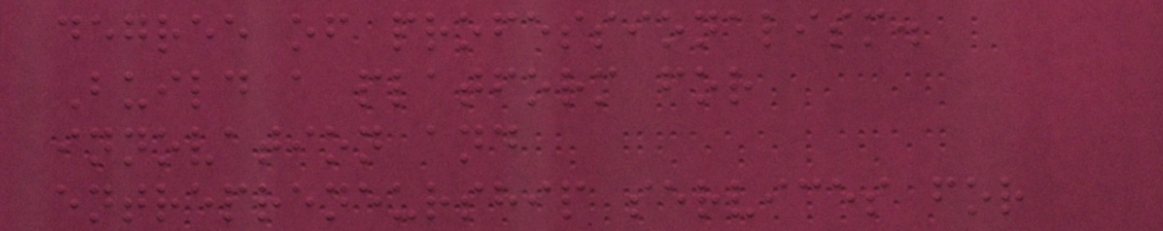degree of professionalism.
Build a platform for
innovation and
entrepreneurship services for
